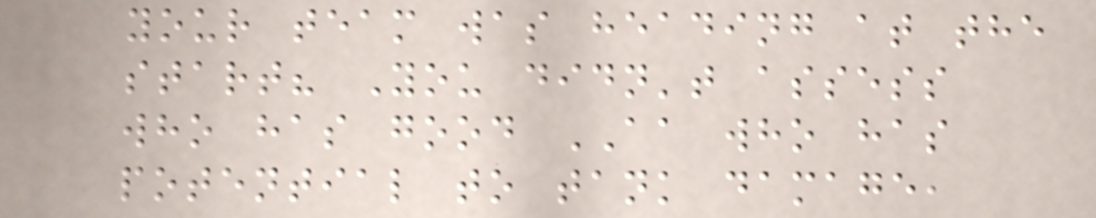your team was heading at the
start? You didn't assess
who has good AA who has
potential to tank damage,
